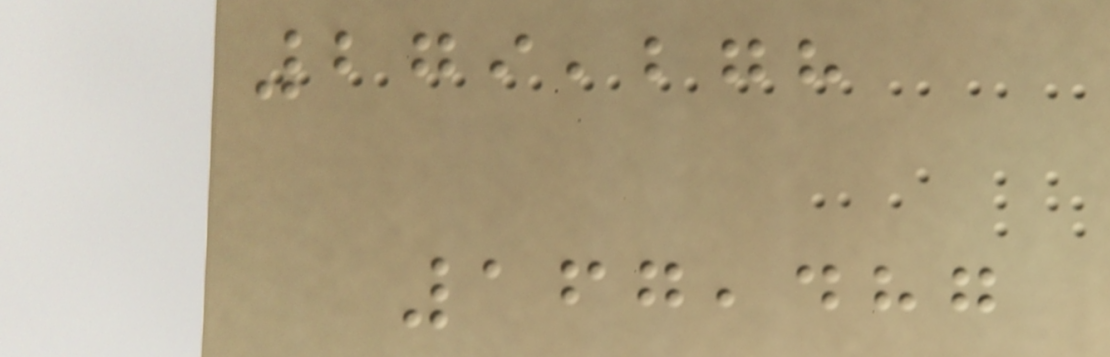279,278
167,487
